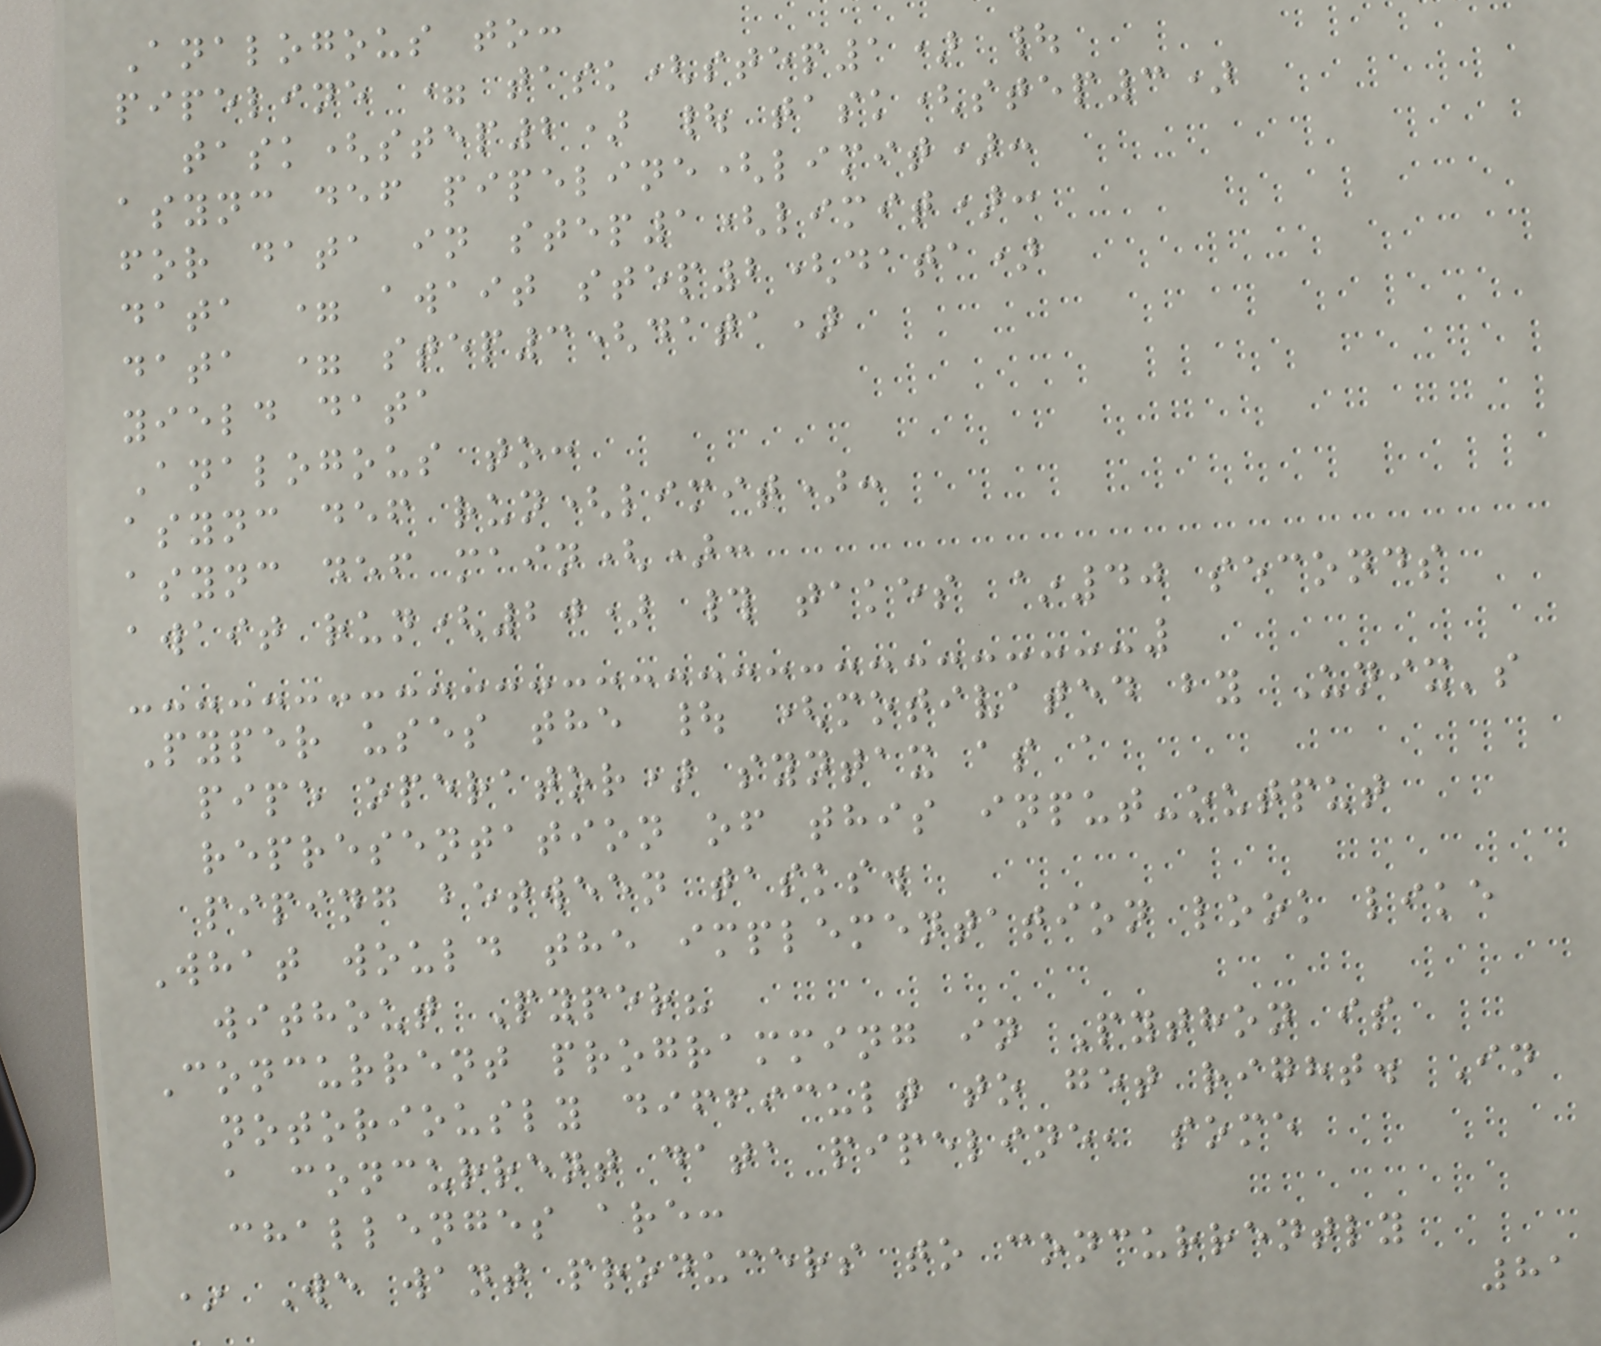Analogous to:
pipeline = task(step1) |
task(step2) | task(step3)
async def pipeline(limit):
for data in step1(limit):
data = await step2(data)
data = step3(data)
yield data
Analogous to:
async def run(limit):
async def main():
await run(20) # takes ~40 seconds
Pyper uses the | (motivated by Unix's
pipe operator) syntax as a
representation of this input-output
piping between tasks.
What would the implementation look like
without Pyper?
Concurrent programming in Python is
notoriously difficult to get right. In
a concurrent data pipeline, some
challenges are:
* We want producers to concurrently
81
